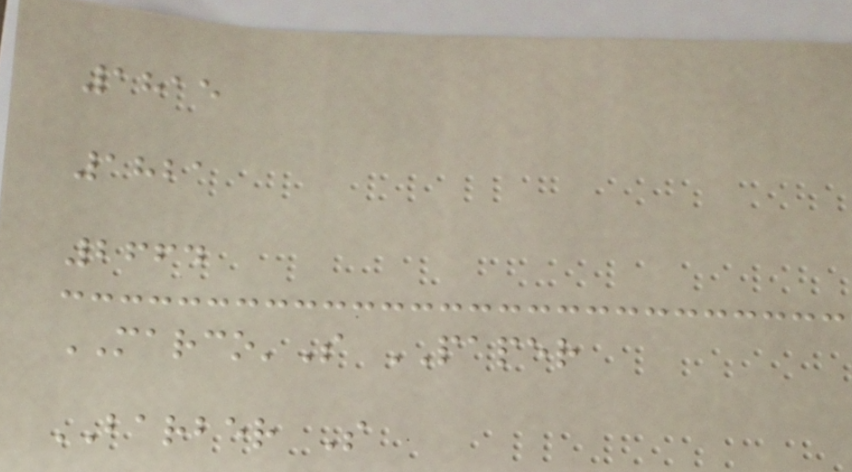1815
1821
2664
MARCO'S PAPER
BARBER S
